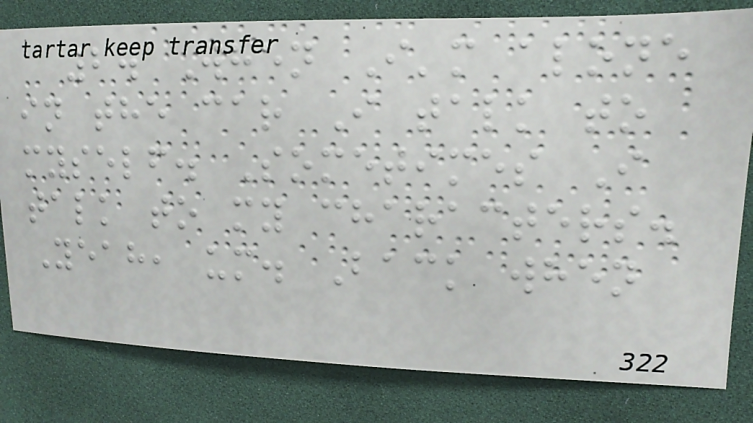2. When I'm alone
in the car I talk to
myself. Sometimes I
talk to my characters.
Yeah, um. Back when
